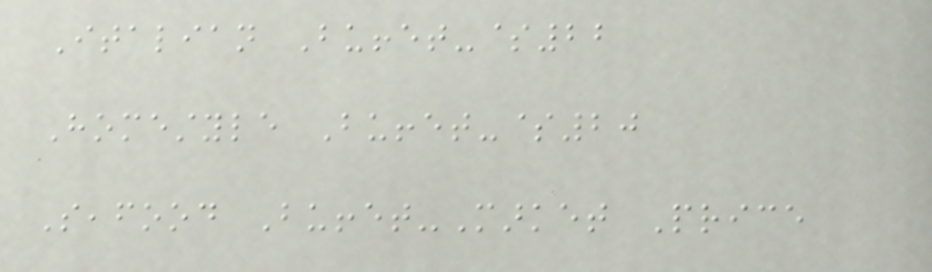Italian Buffet-$22
Homestyle Buffet-$20
Seafood Buffet-Market Price
